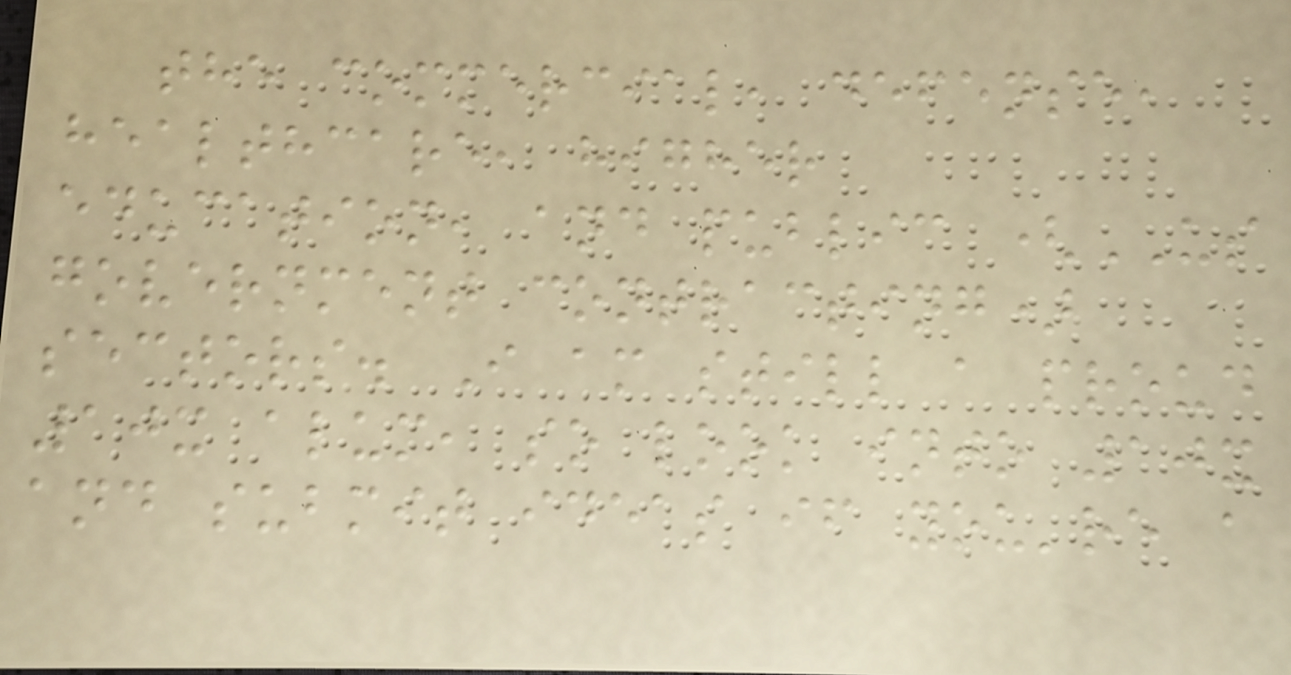the commercial, defense,
healthcare, higher
education, and public (US
government contracting)
sectors. I am still a proud
10x alum, so look into 10x
and submit ideas if you're a
